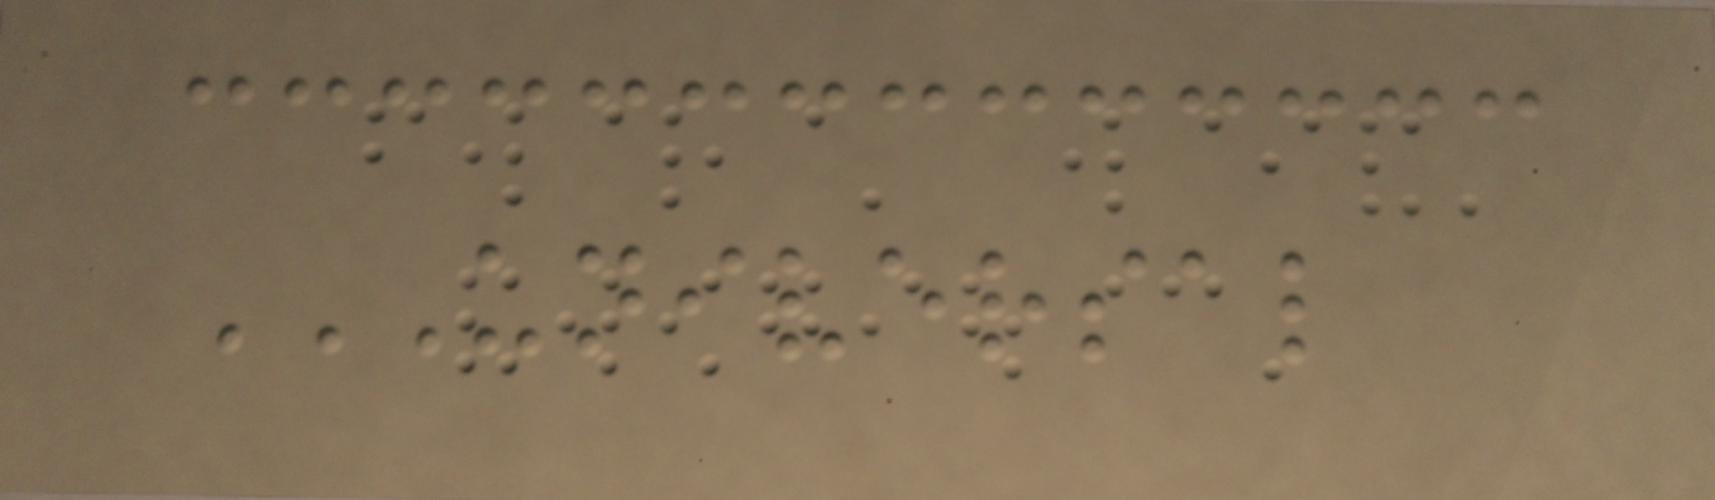UNIVERSAL
